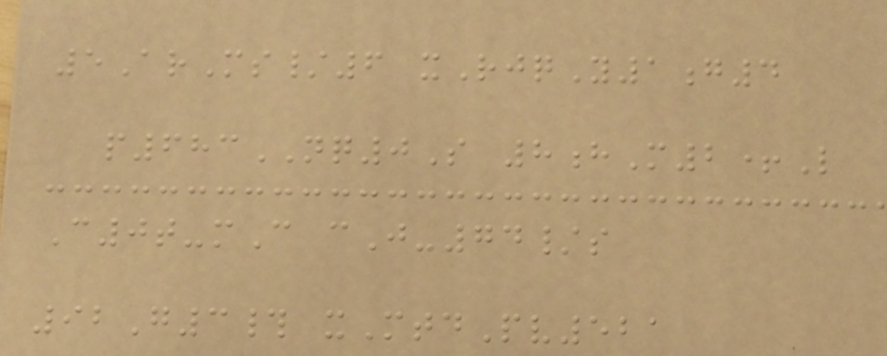5ArMs/6 xRjqY1g4
p683NQ0S 8hM2+L
C0t-mC cJ-74/s
92G3# xMtdPv521
